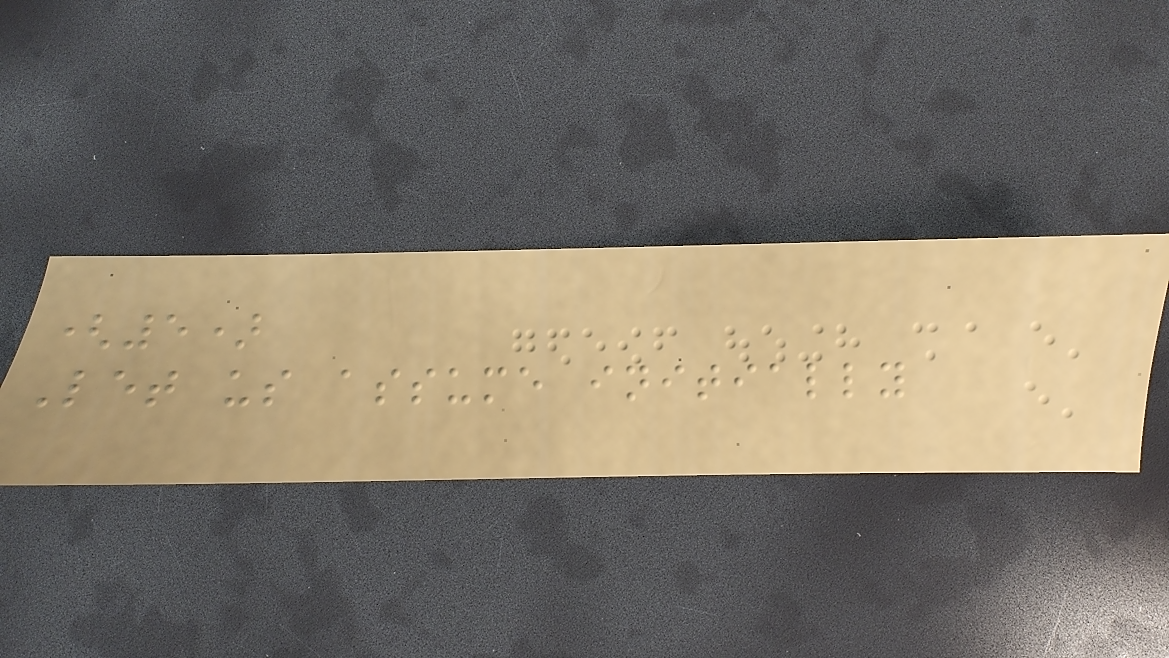(5)
Let us assume initially
